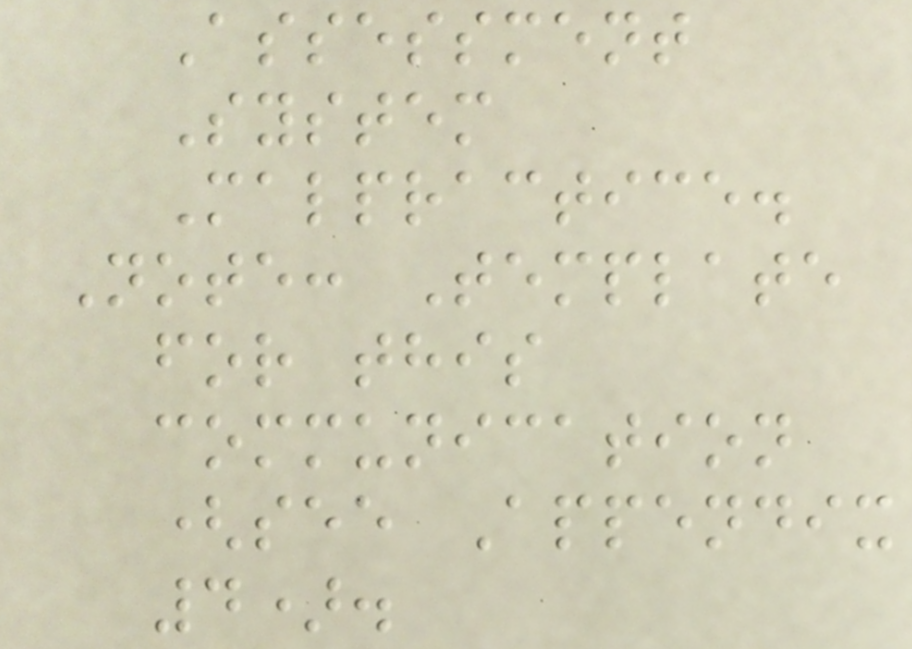Assessment
System
Malpractice.
Note: Template
for this
communication
(see Appendix
4).
